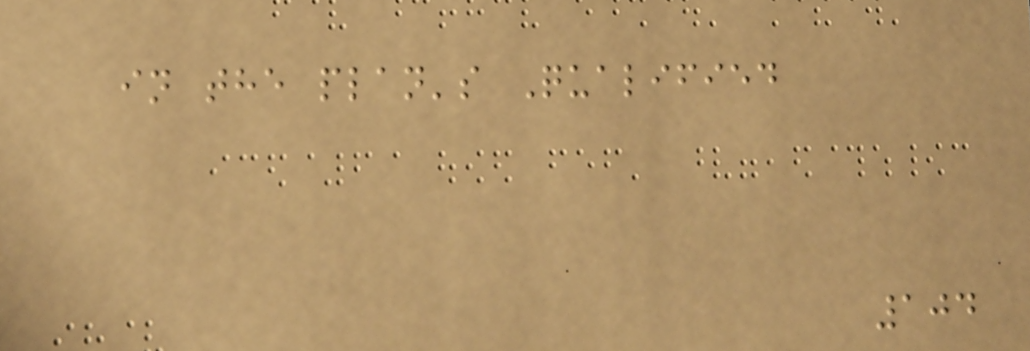in the plan's Qualified
104
